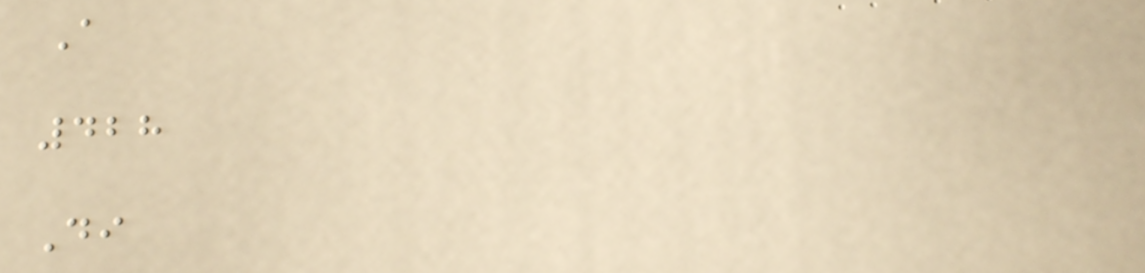A
428
Di
